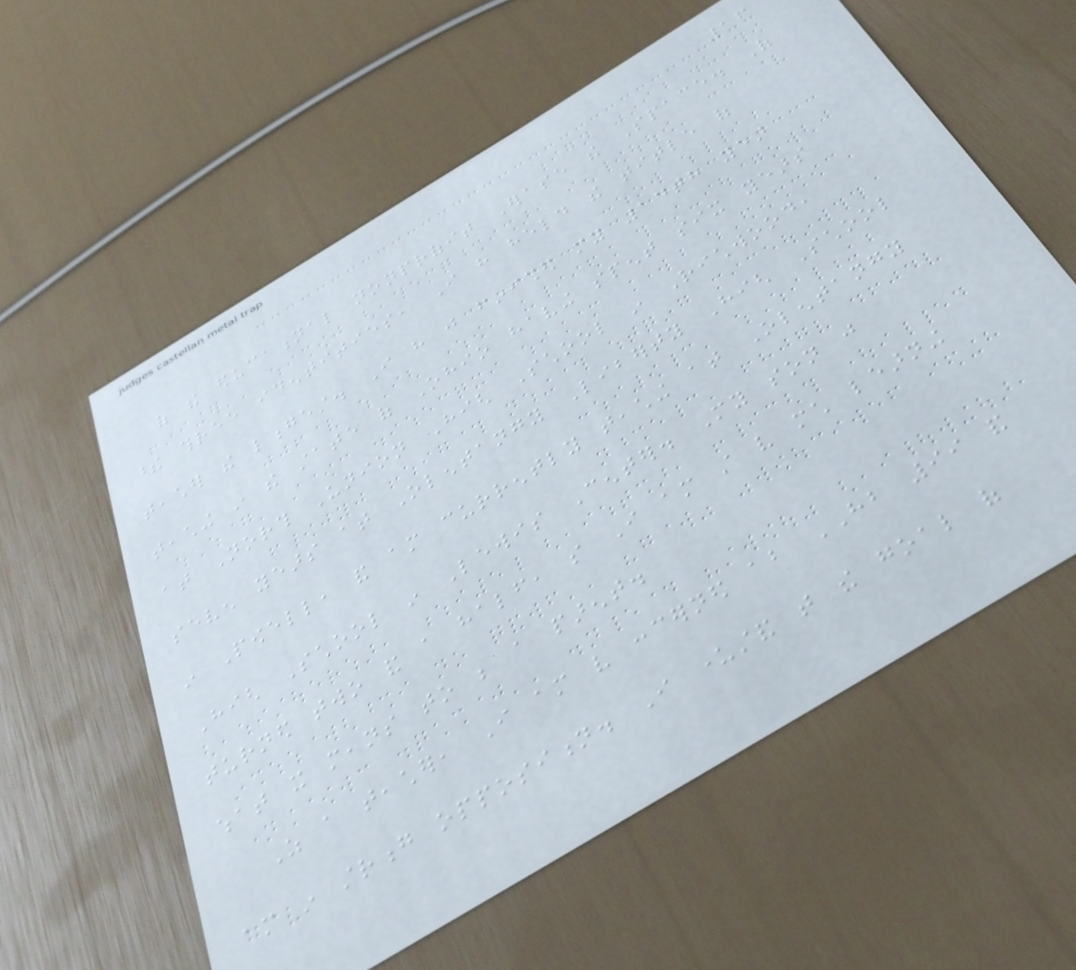16
of the educational nonprofit Erase the Space. Of
these three identities, I have held the title of
teacher the longest. I have just finished my 14th year
teaching in the state of Ohio having spent six years
at North Union High School in Richwood,
seven years at Olentangy Liberty High School
in Powell, and am currently teaching at Olentangy
High School in Lewis Center. My son just
turned two and a half, so I am still very much learning
what it means to be a parent.
As a teacher, I am very concerned about HB 99 and
am in strong opposition. I understand that the goal of
